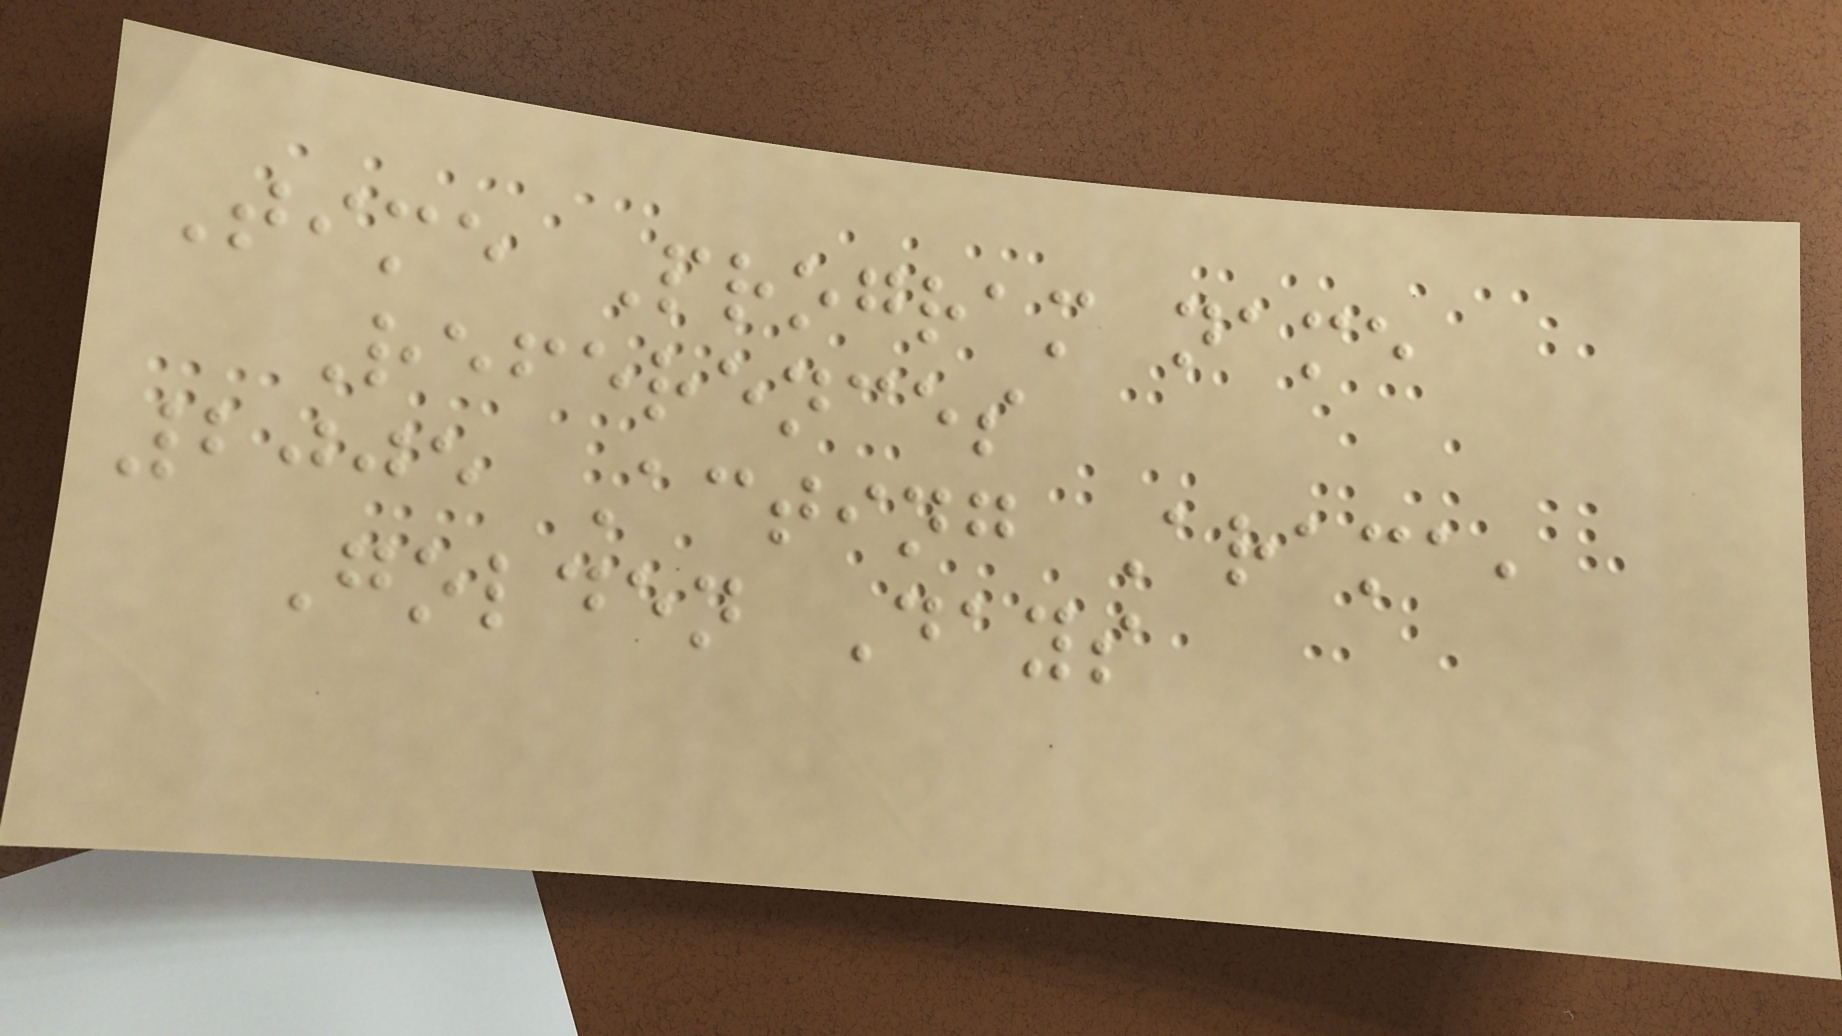Time Program name
References
2005 Acting Arama,
Golden Days
